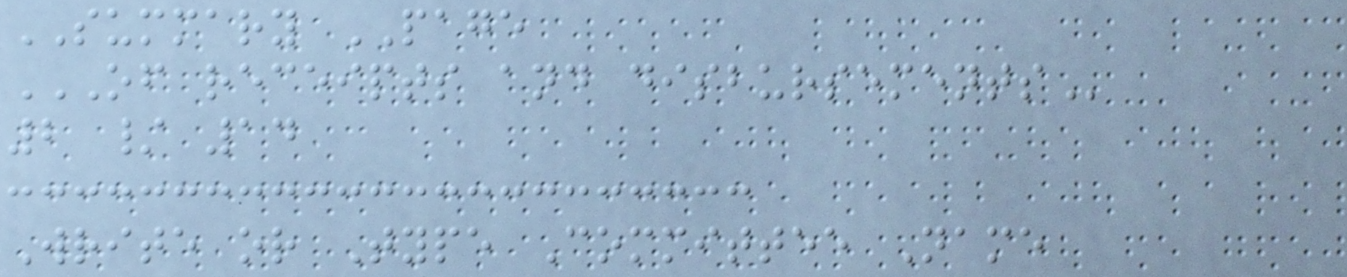SUMMARY PAGE
OF RECEIPTS AND DISBURSEMENTS
2 / 14
Write or Type Committee Name
